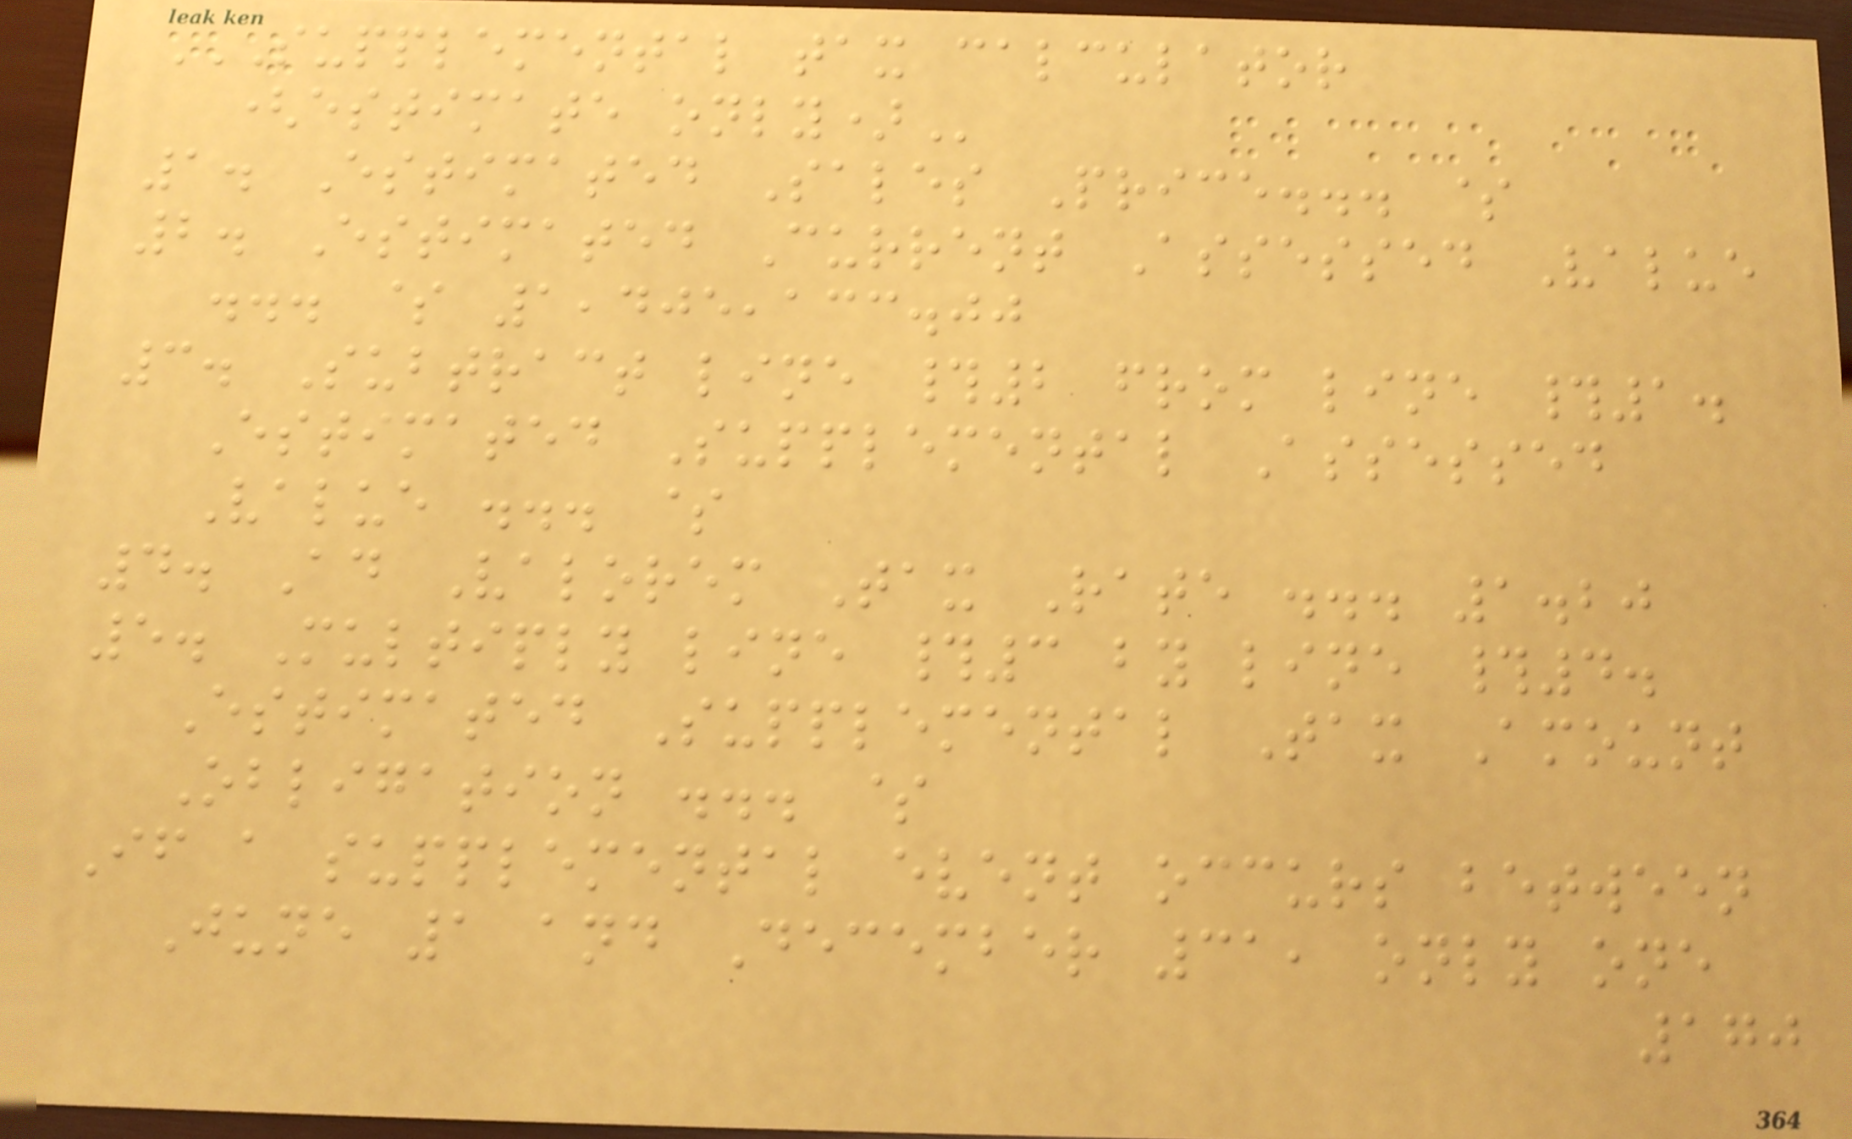SUPPLEMENTAL TAX CALCULATOR
(ESTIMATE ONLY)
1. Estimated Sales Price... $
2. Estimated Current Assessed Value
... $ 1,405,133.00
3. Subtract line #2 from line #1.
Estimated Supplemental Assessed
Value ... $
4. Ad Valorem Tax Rate ... 1.20
5. Multiply line #3 by line #4.
Estimated Supplemental Tax Amount
Obligation ... $
If a supplemental event occurs between
June 1 and December 31, only one
170
